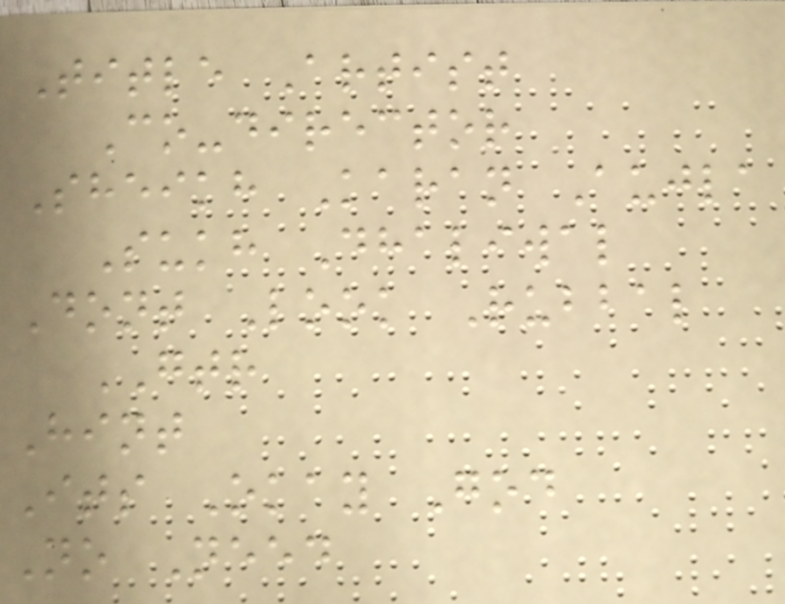Title Artist
Co-director
Sheikh Karan Aujla
Sukh Dhaliwal
Dont Look Rubbal
GTR
Hint
Its Okay God
No Need
